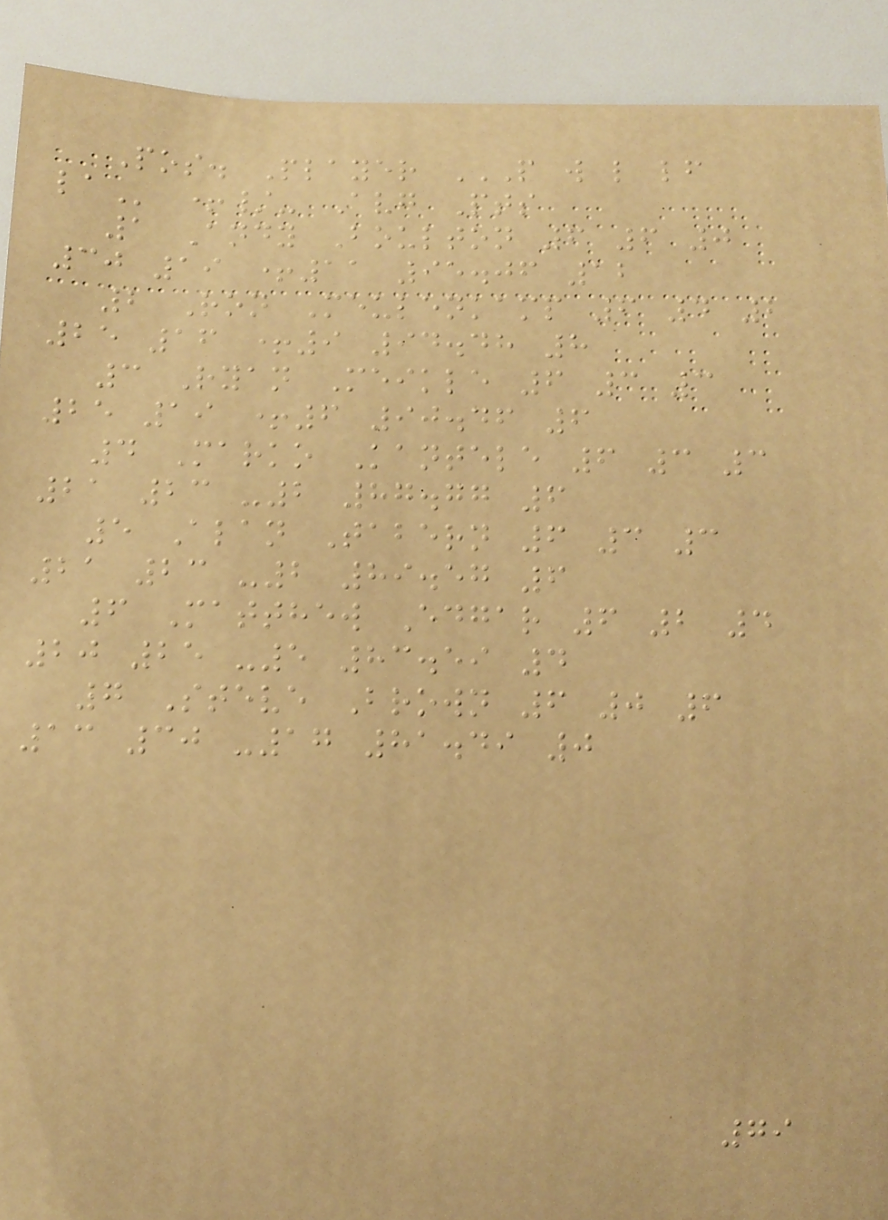Pos. Player P W L LF
LA +/- Avg Pts
1 Andy Boulton 6 6 0
30 19 +11 95.06 12
2 Ron Meulenkamp 6 4 2
25 16 +9 94.48 8
3 Ryan Meikle 6 3 3
25 19 +6 90.46 6
4 Marko Kantele 6 3 3
21 23 -2 87.77 6
5 Alan Tabern 6 3 3
21 23 -2 89.57 6
6 Matthew Edgar 6 2 4
20 25 -5 83.59 4
7 Steve Brown 6 0 6
13 30 -17 81.49 0
79
